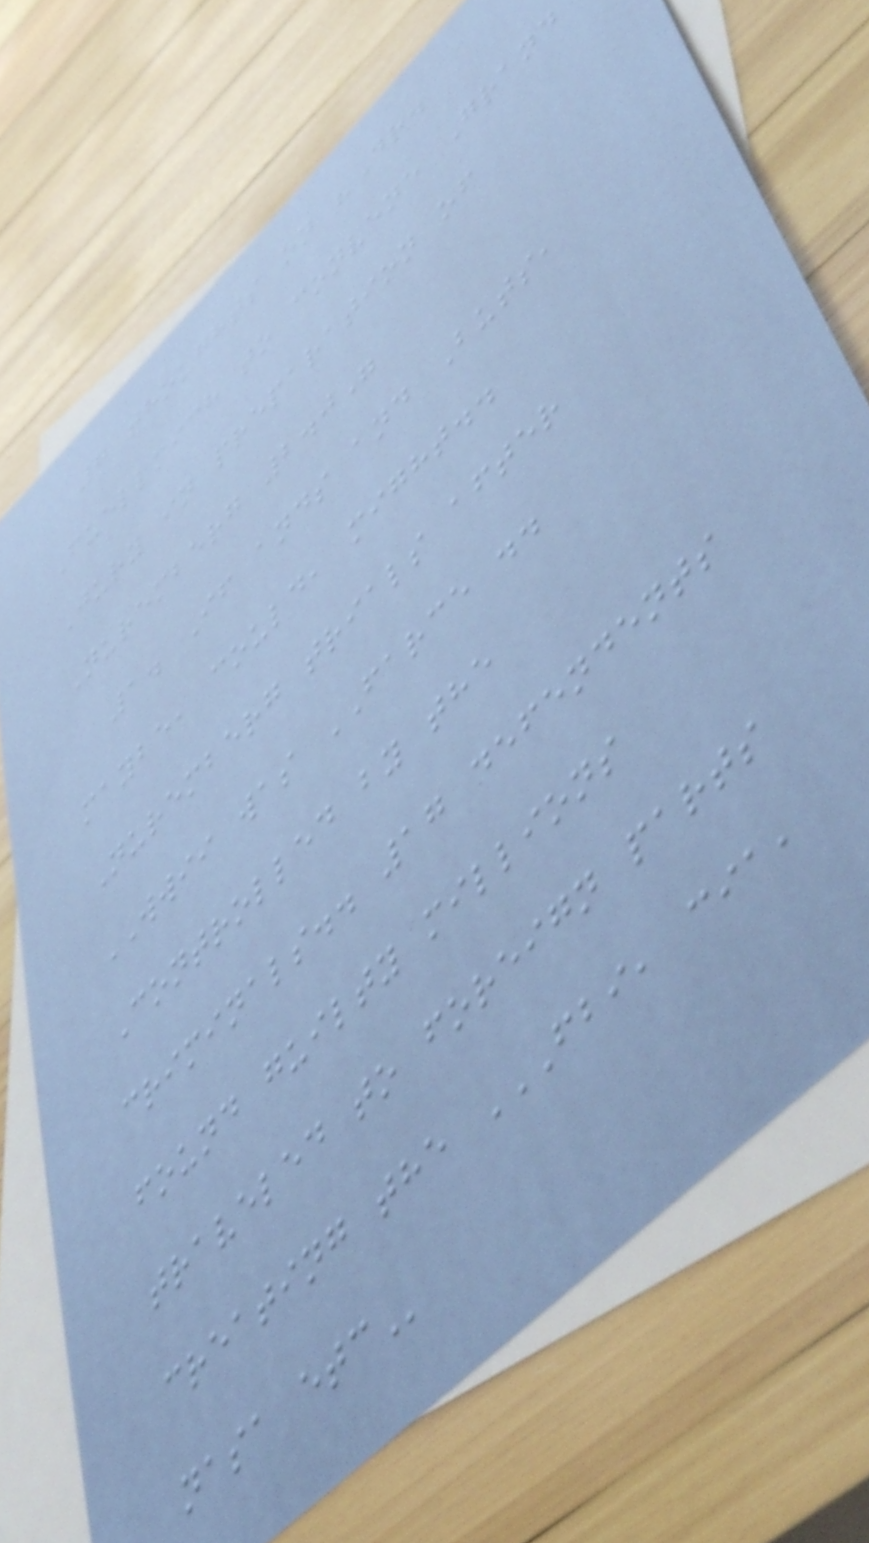7 thoughts on "Dr.
Fuellmich to convene Grand
Jury in preparation of
Nuremberg 2.0"
1. If ands and Buts,
maybe, could, might..
Nuremberg trials after
WWII was FARCE ..
Controlled by the
criminals.. 17 defendents
found guilty millions
traveled to foreign parts
creating the FBI, CIA,
NASA ETC
